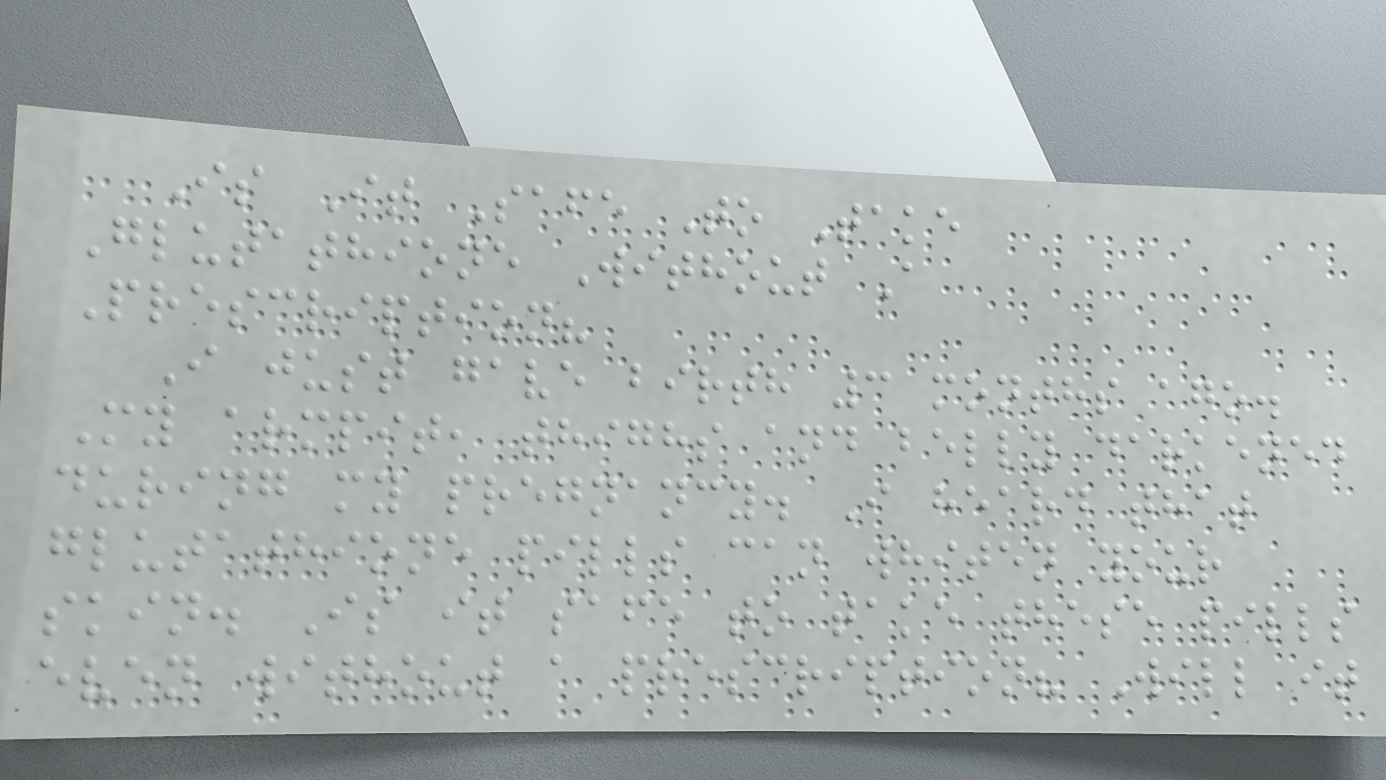Is It Safe To Take
Glutathione Without A
Prescription?
I just gave birth 3 months ago.
My armpit, thighs and belly darkened
during my pregnancy. I heard that
glutathione pills can whiten your
skin. Is it safe to take these pills
even without a prescription? Will it
